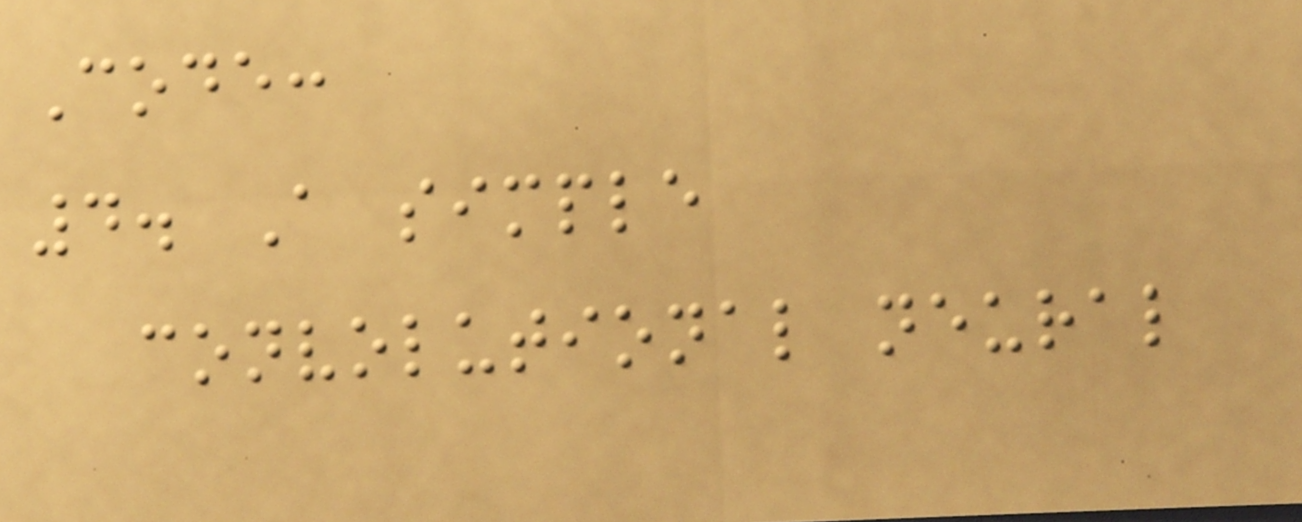Code:
4. A simple
convolutional neural
